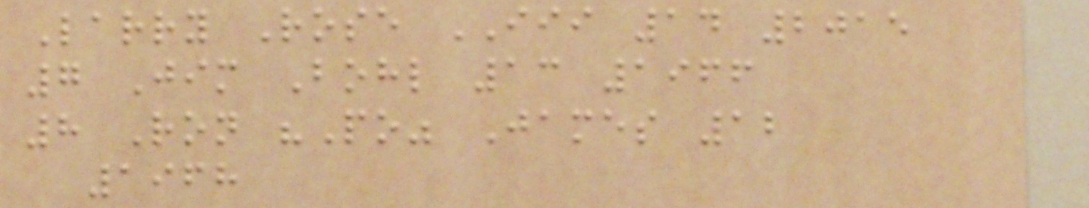Larry Rose III 14 2015
7 Jim Bohl 13 1966
8 Ron "Po" James 12
1968
